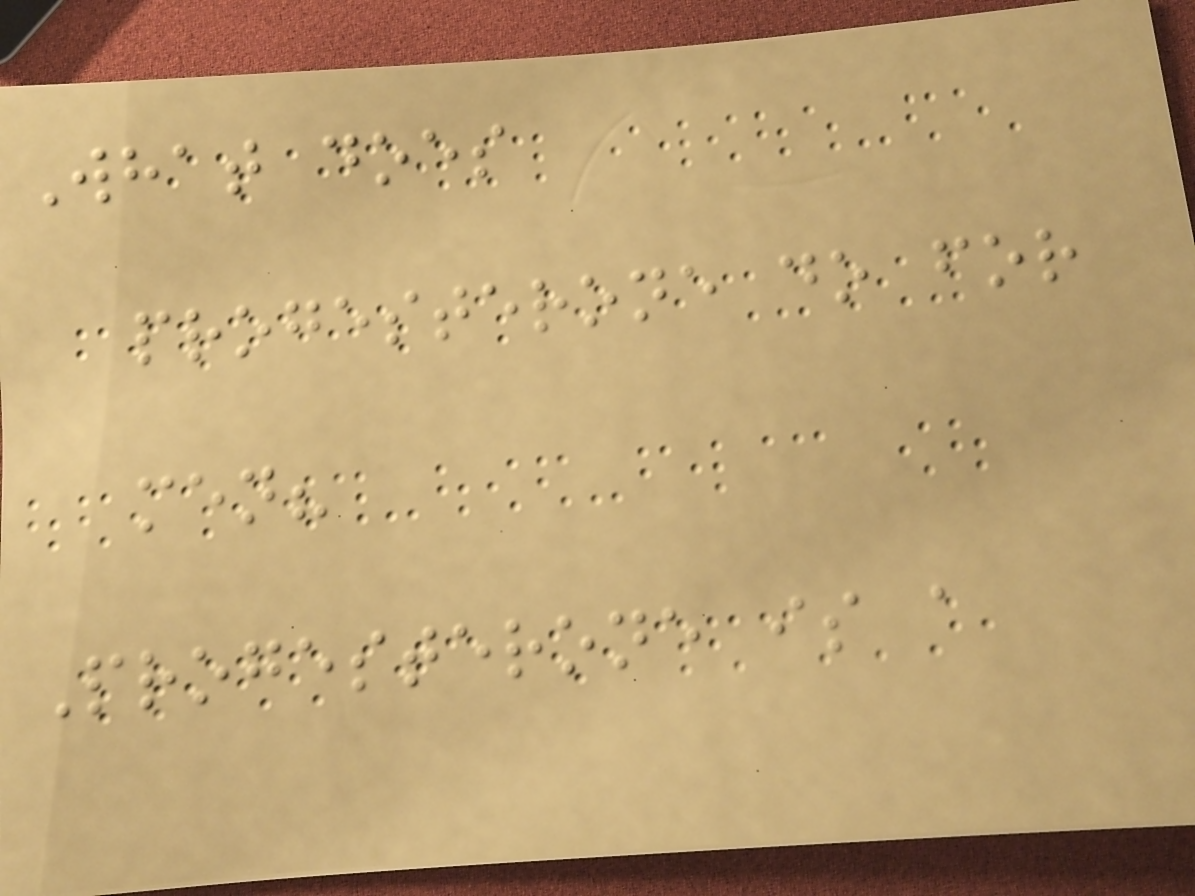What does
progesterone do for
men?
Progesterone is a
